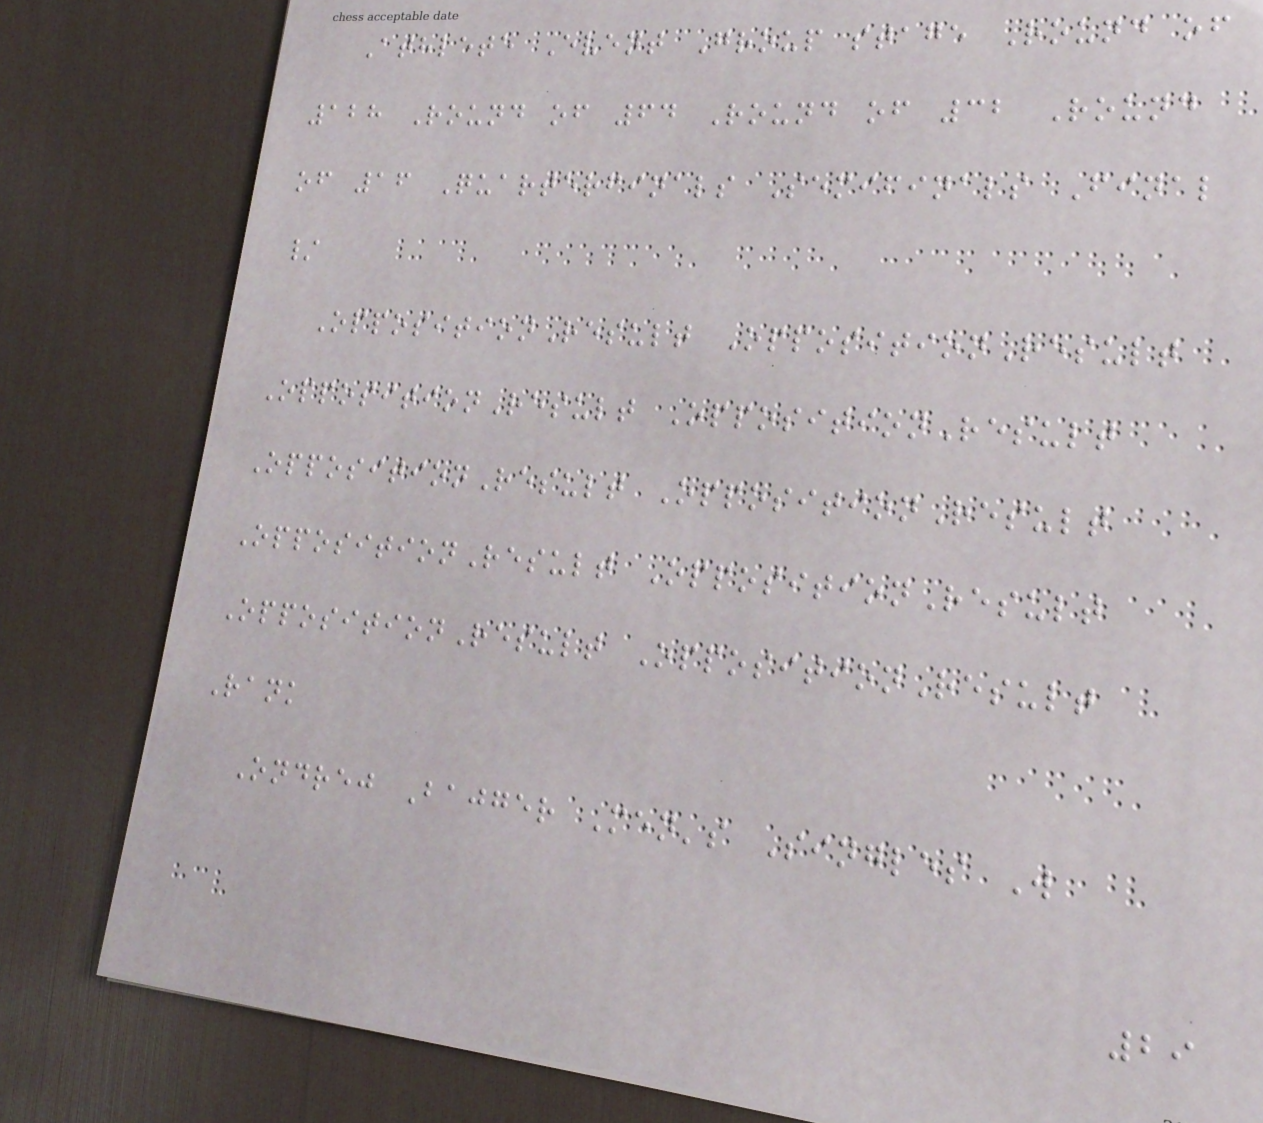Athlete Event Group stage Round of
128 Round of 64 Round of 32 Round
of 16 Quarterfinals Semifinals Final
/
OppositionResult OppositionResult
OppositionResult OppositionResult
OppositionResult OppositionResult
OppositionResult OppositionResult
OppositionResult OppositionResult
Rank
Ondrej Bajger Men's Singles W
29
